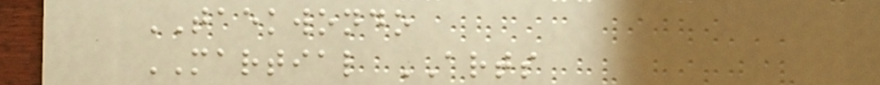TAEKWONDO
MARTIAL ARTS
